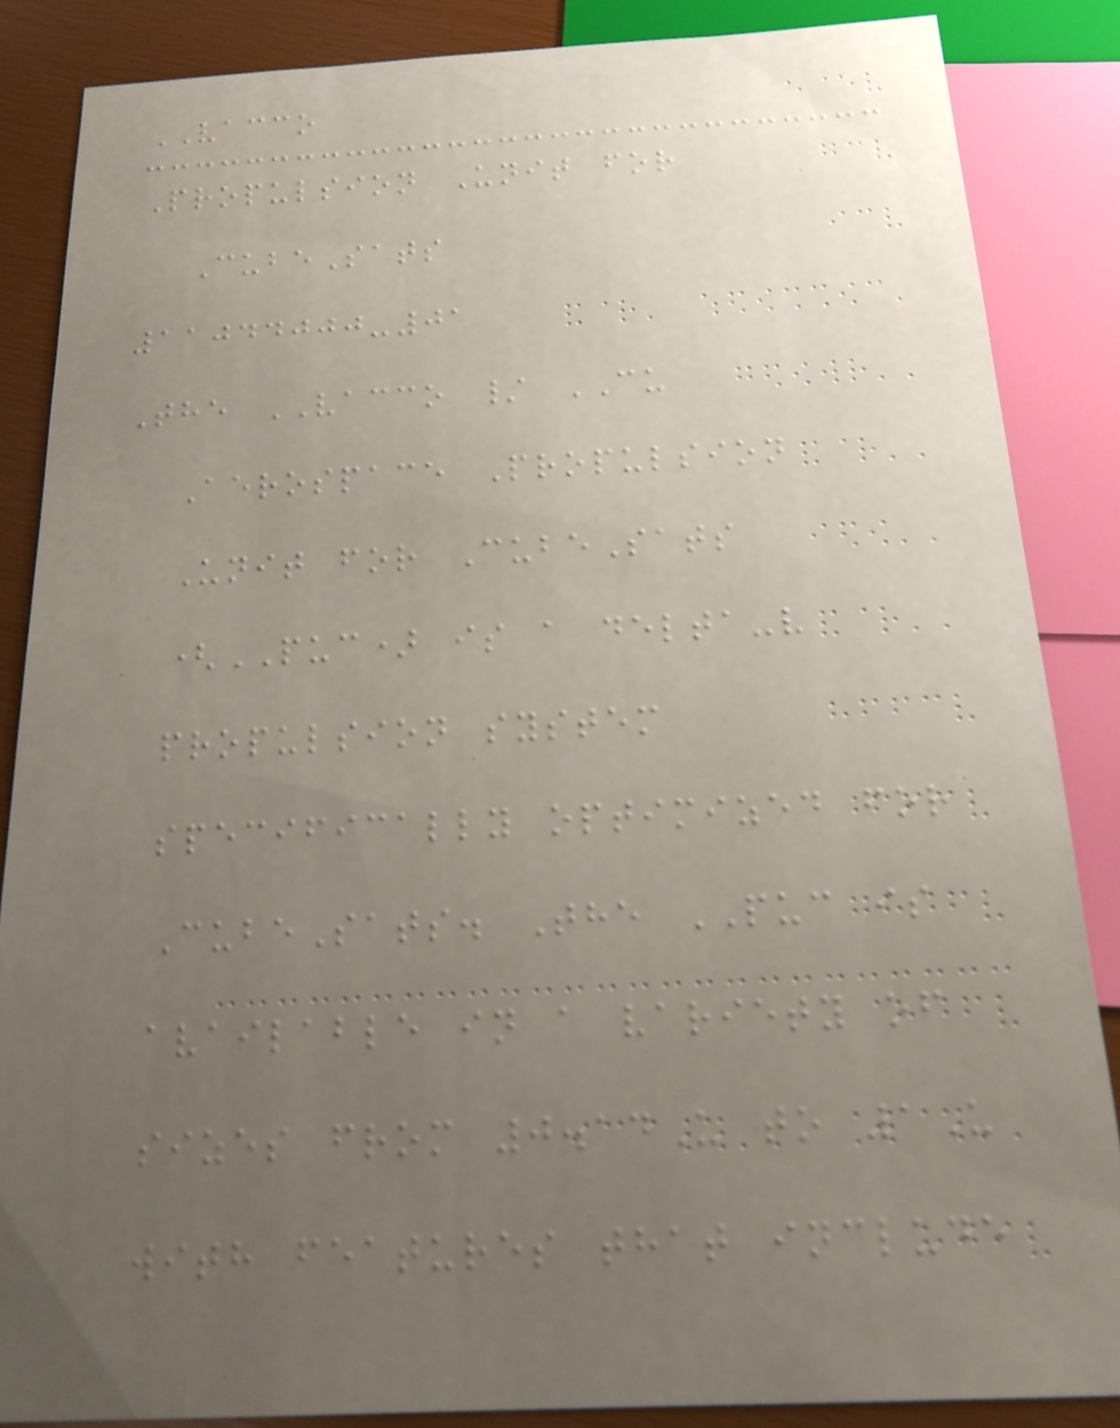VACCO
Propulsion Unit for
CubeSats
11044000-01
The VACCO / CU
Aerospace Propulsion
Unit for CubeSats
(PUC) is a delta-v
propulsion system
specifically optimized for
CubeSats. The PUC is
available in a variety of
sizes from 0.14U to 1U
with features that include
